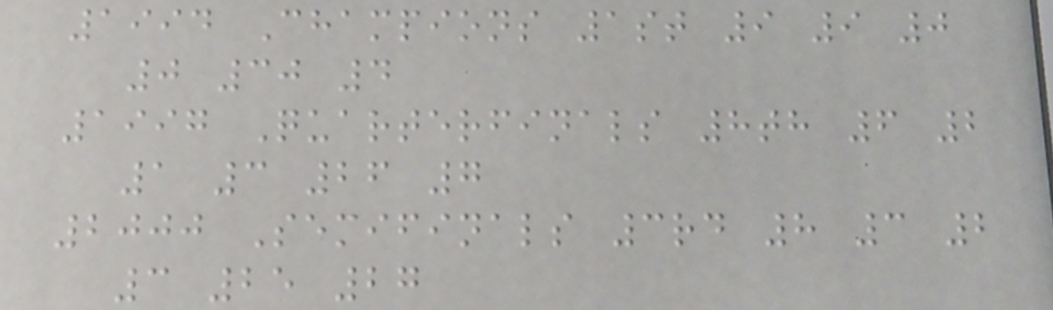1994 Champions 1st 9 9 0
0 30 4
1997 Quarterfinals 8th 6 2
1 3 26 7
2000 Semifinals 3rd 8 3 2
3 25 27
